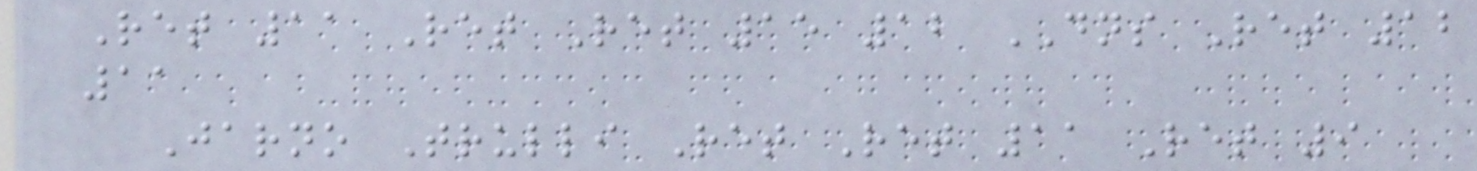Ret 11 Ret Ret 15 12 DNS Ret 12
11
Jarno Trulli Ret Ret 11 Ret 9
